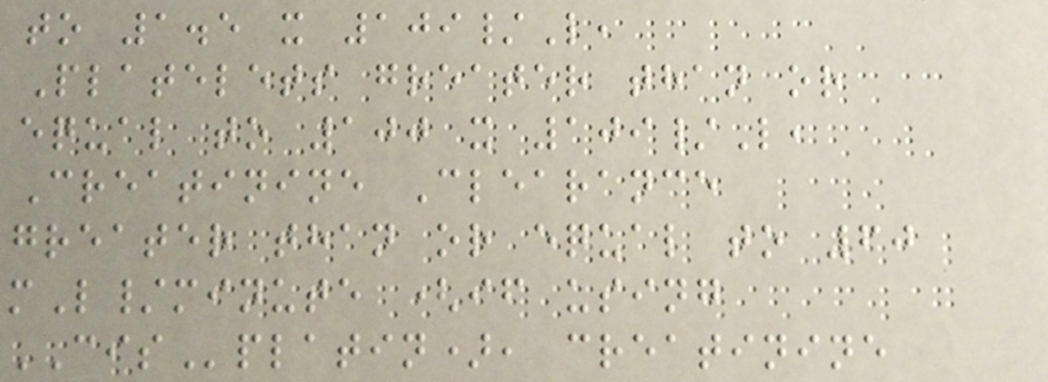to 1.5 x 109/L,
Platelets greater than or
equal to 100 x 109/L,
Creatinine Clearance
greater than or equal to 60
mL/minute (if using
CISplatin), creatinine
